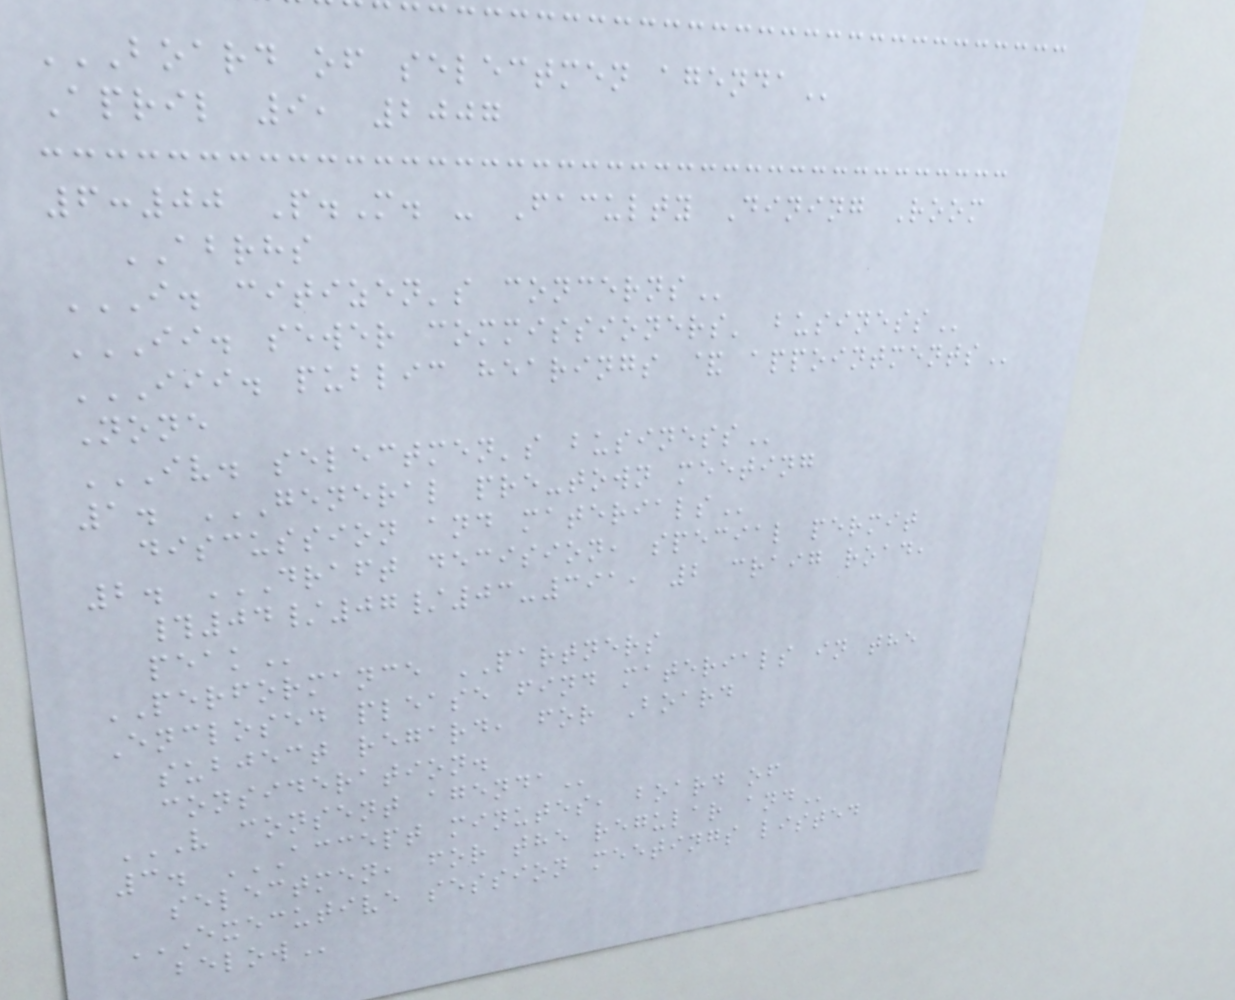BOARD OF SELECTMEN AGENDA
April 9, 2007
6:00 P.M. - Faculty Dining Room
ABRHS
I. CITIZEN'S CONCERNS
II. SEWER COMMISSIONERS' BUSINESS
III. PUBLIC HEARINGS & APPOINTMENTS
None
IV. SELECTMEN'S BUSINESS
1. GENERAL PRE-TOWN MEETING
DISCUSSION AND MATERIALS
2. DRAFT DECISION, SPECIAL PERMIT
#04/07/03-391, 2 CRAIG ROAD,
PEAK
PERFORMANCE PARTNERS
Enclosed please find materials in the
subject regard, for Board
consideration.
V CONSENT AGENDA
3. ACCEPT MINUTES, BOARD OF
SELECTMEN, FOR THE REGULAR AND
EXECUTIVE SESSION MEETINGS LISTED
BELOW
